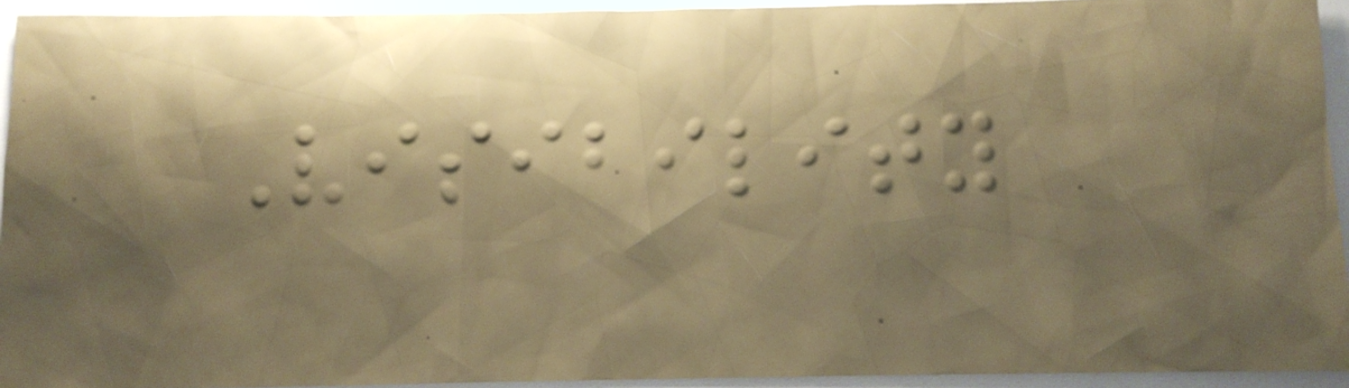Visibility
